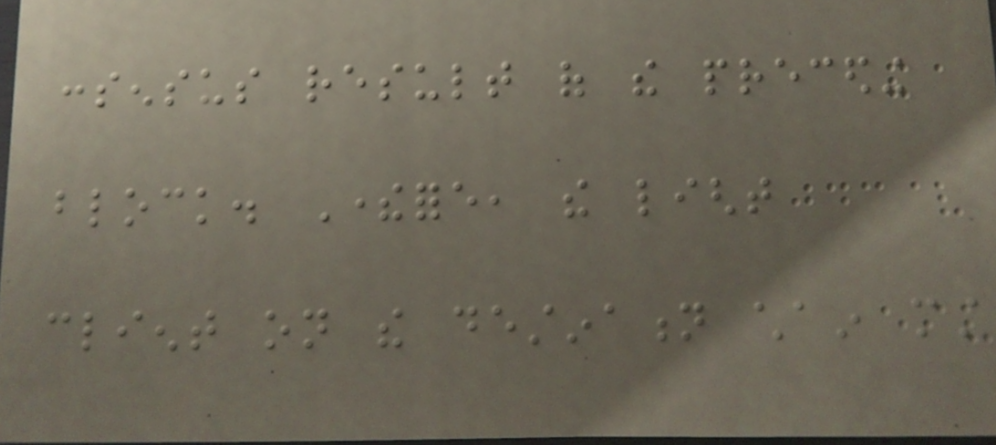consensus result of the preceding
block. Therefore, the light
client on the destination chain must
